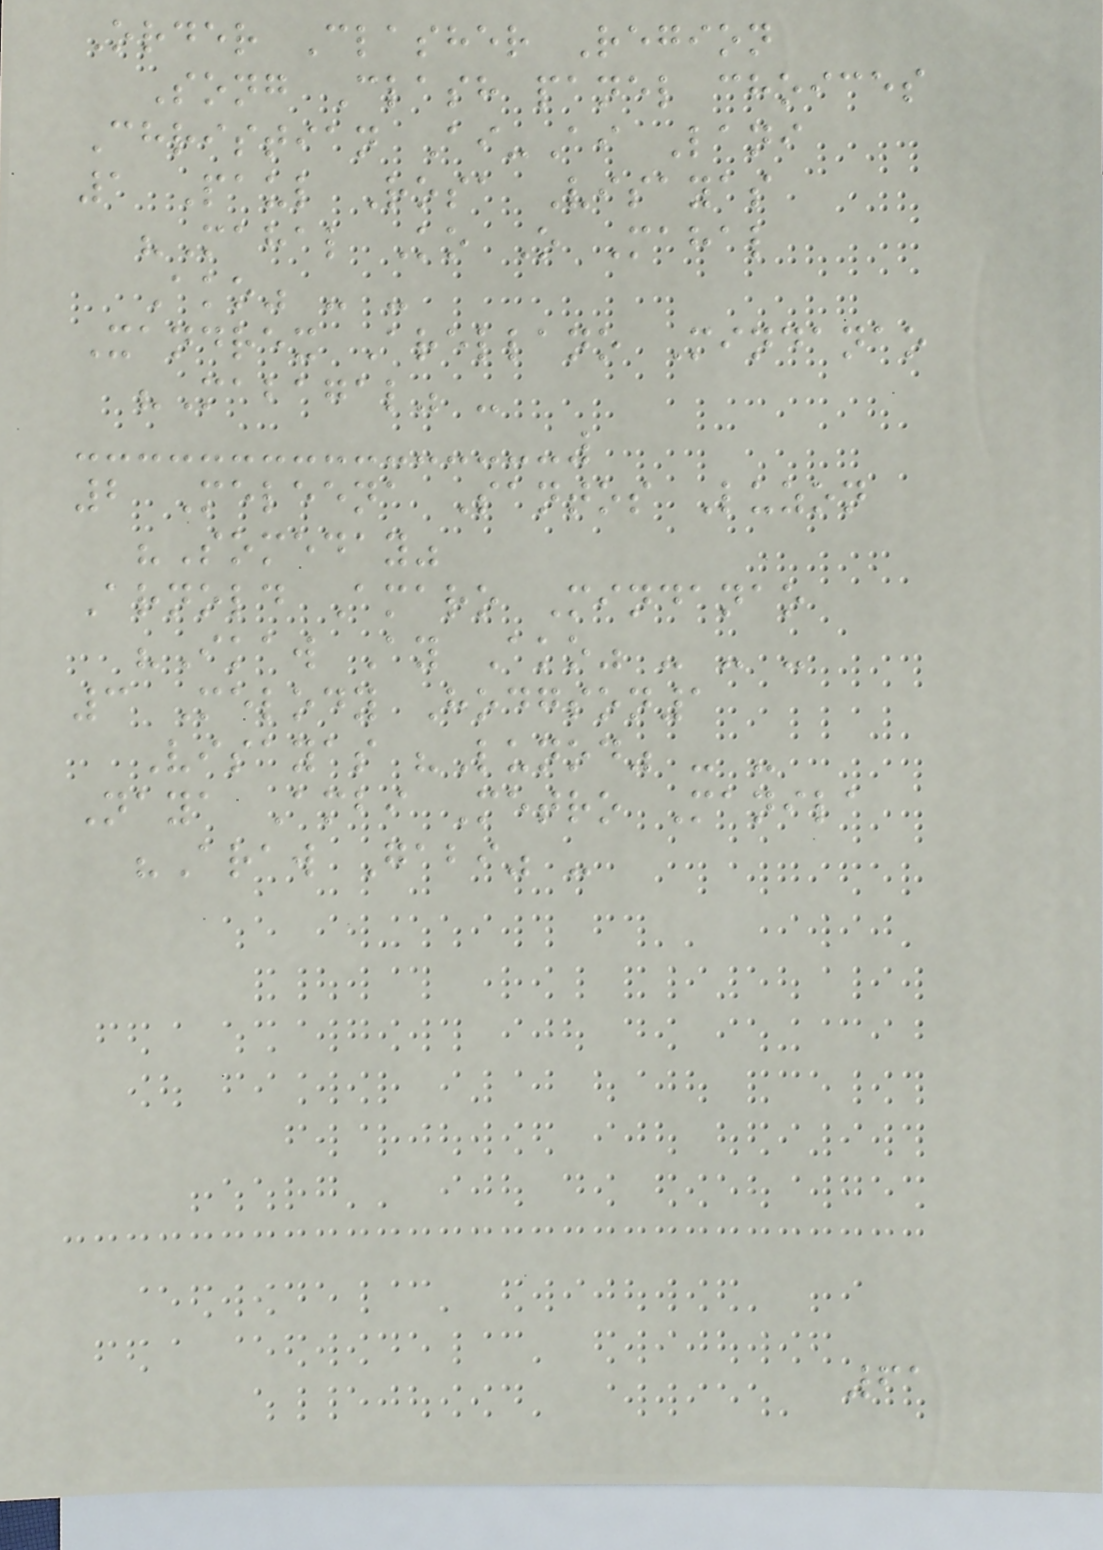Order Clasher Region
Song Clash panel choices
Christian Ai-Ai Lani
1 Paul Rosa Visayas
"Mahal Ko O Mahal
Ako" - -
Xandrex Arellano Mindanao
"Mabagal" -
2 Meleena Santos Luzon
"Someday"
Arnold Amaro Mindanao
"Ikaw Ay Ako" - - -
3 Melody Hodgson1
Visayas "Lunod" - -
Naya Ambi Metro Manila
"Araw Gabi" -
61
